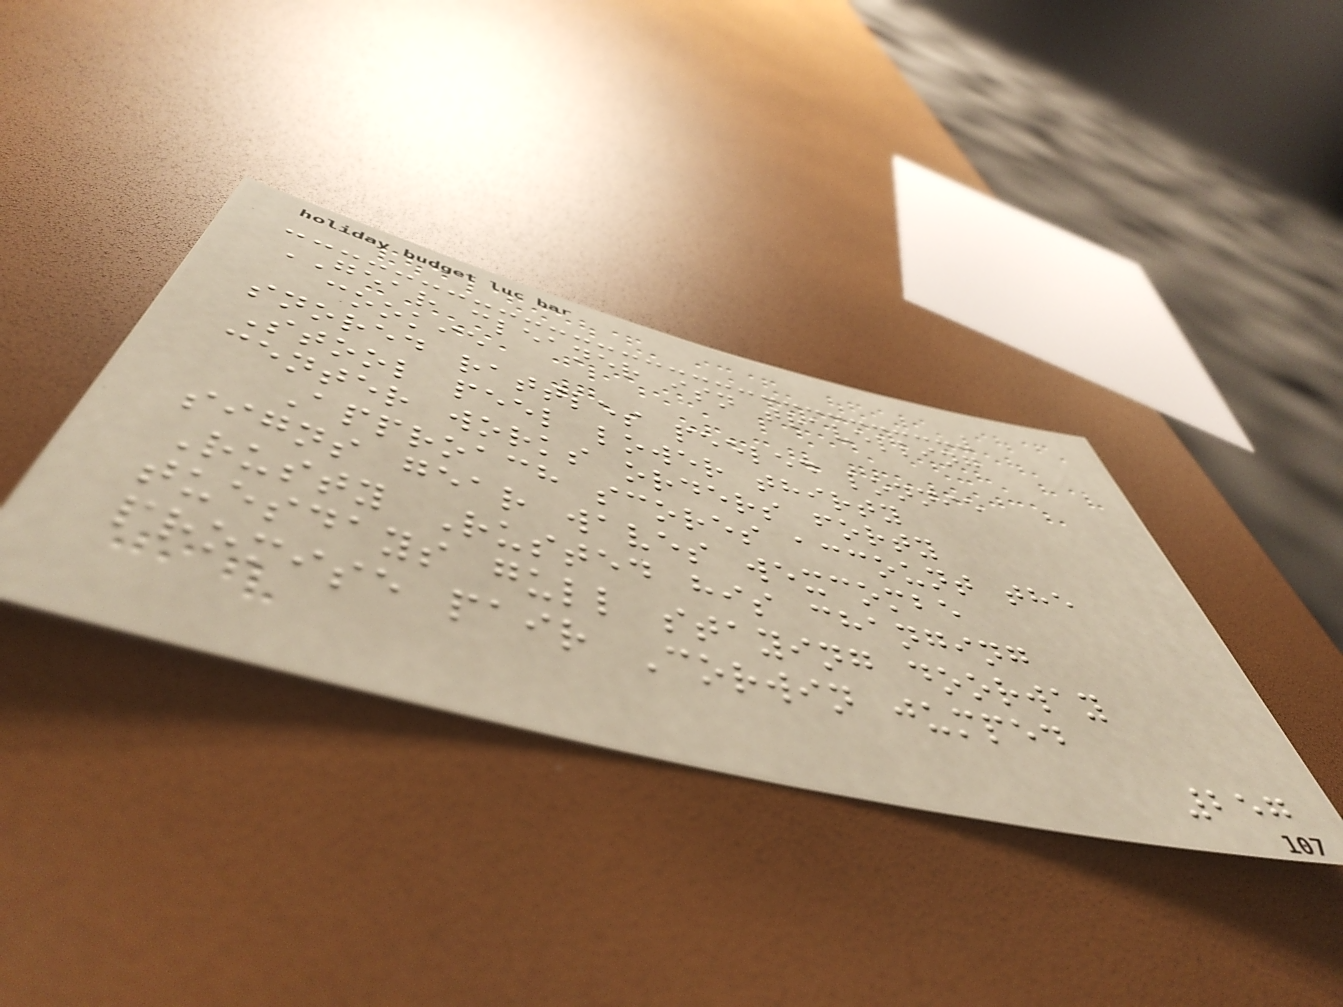GEAR cleaner isn travelling
cookie
snored rattles peeled lonnie
Stool peel lower thirty
center works orders forty
Approach scores account the
signs gear waves wexcombe
Rusty Rusted his changing
tuesdays gull staying doorway
promise pair Corwin jumped
257
